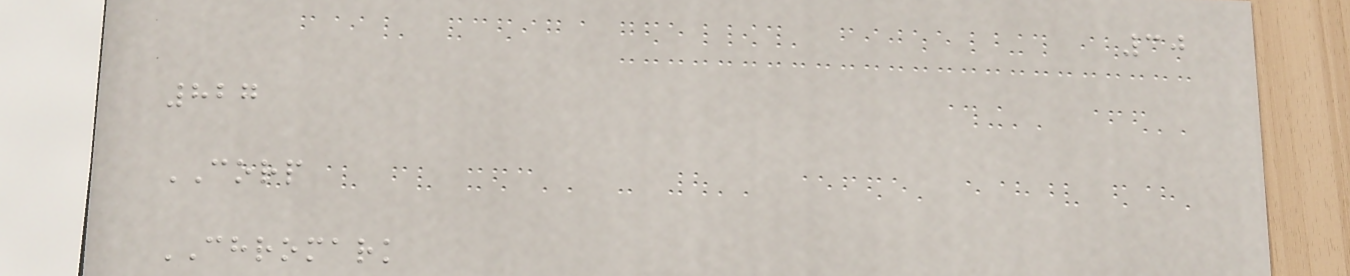30
827
CORP
CHROMARK
